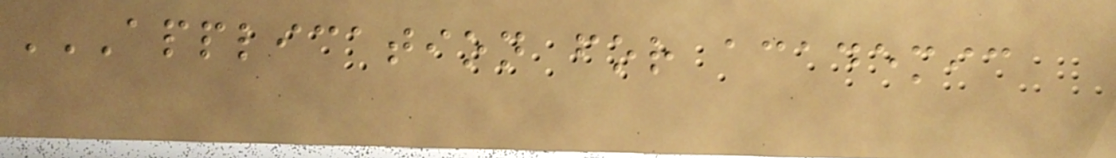APPLICATION FOR ACADEMIC
